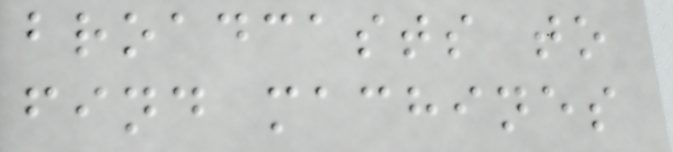broadcasts to
find machines
